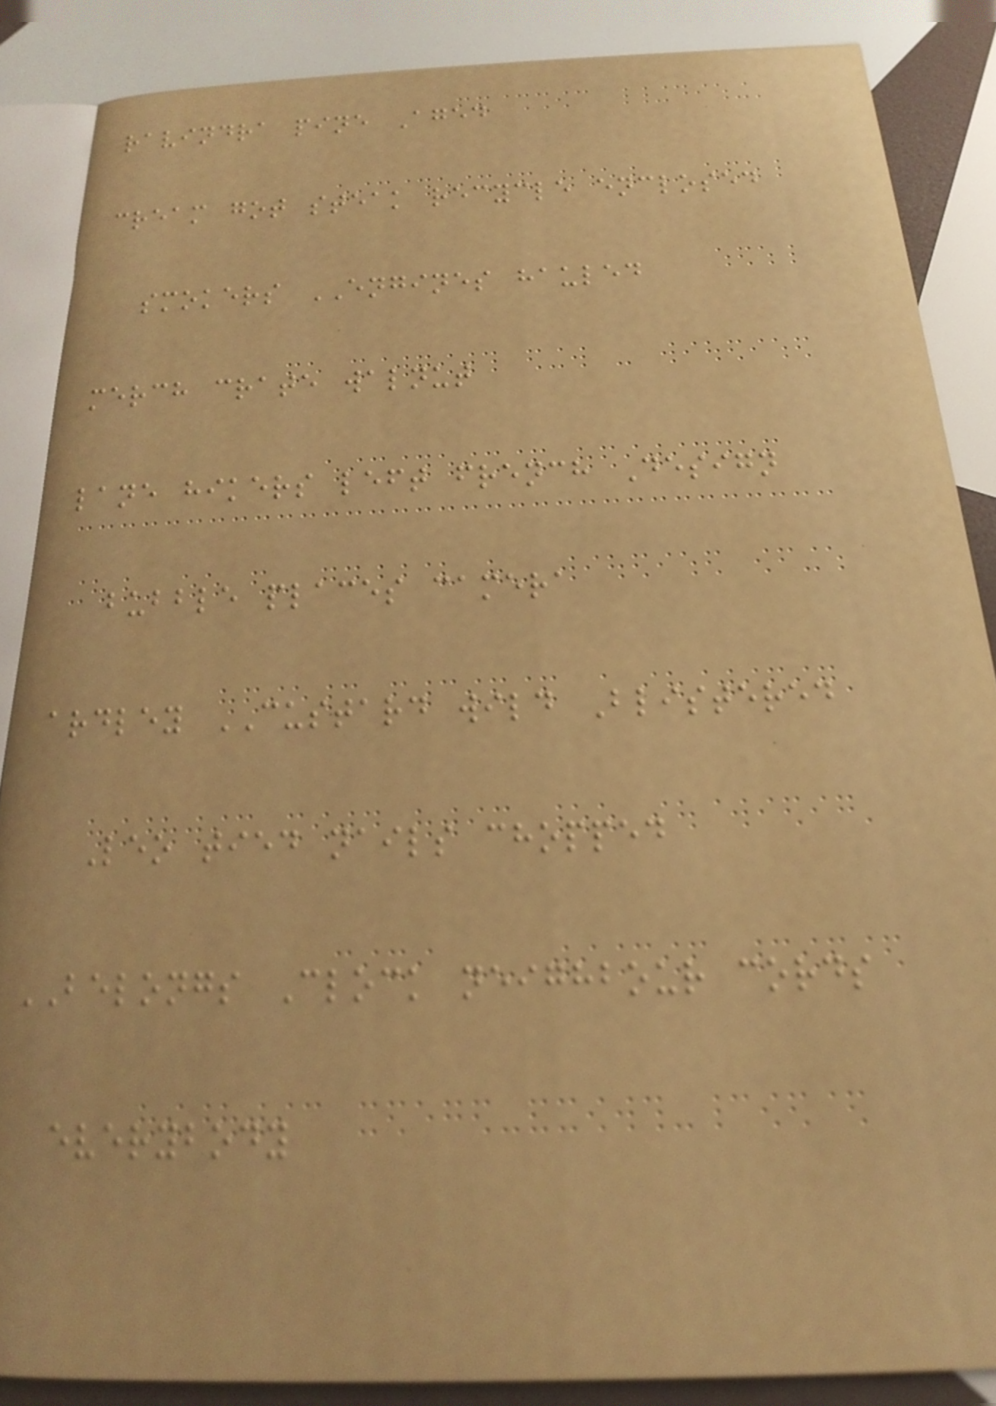ravindra pine Aged
cream got steak recycle enclosed
smokers ENGINES hauled
merch crate walnut
lane hikers left french Design
bubble places camera
ardley CUSTARD wild Blistered
Leo tied nails chopped
BELONGS Clock neighbour cords
everybody
